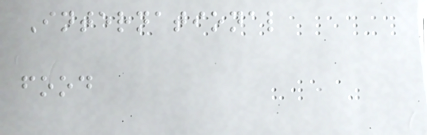International
food
